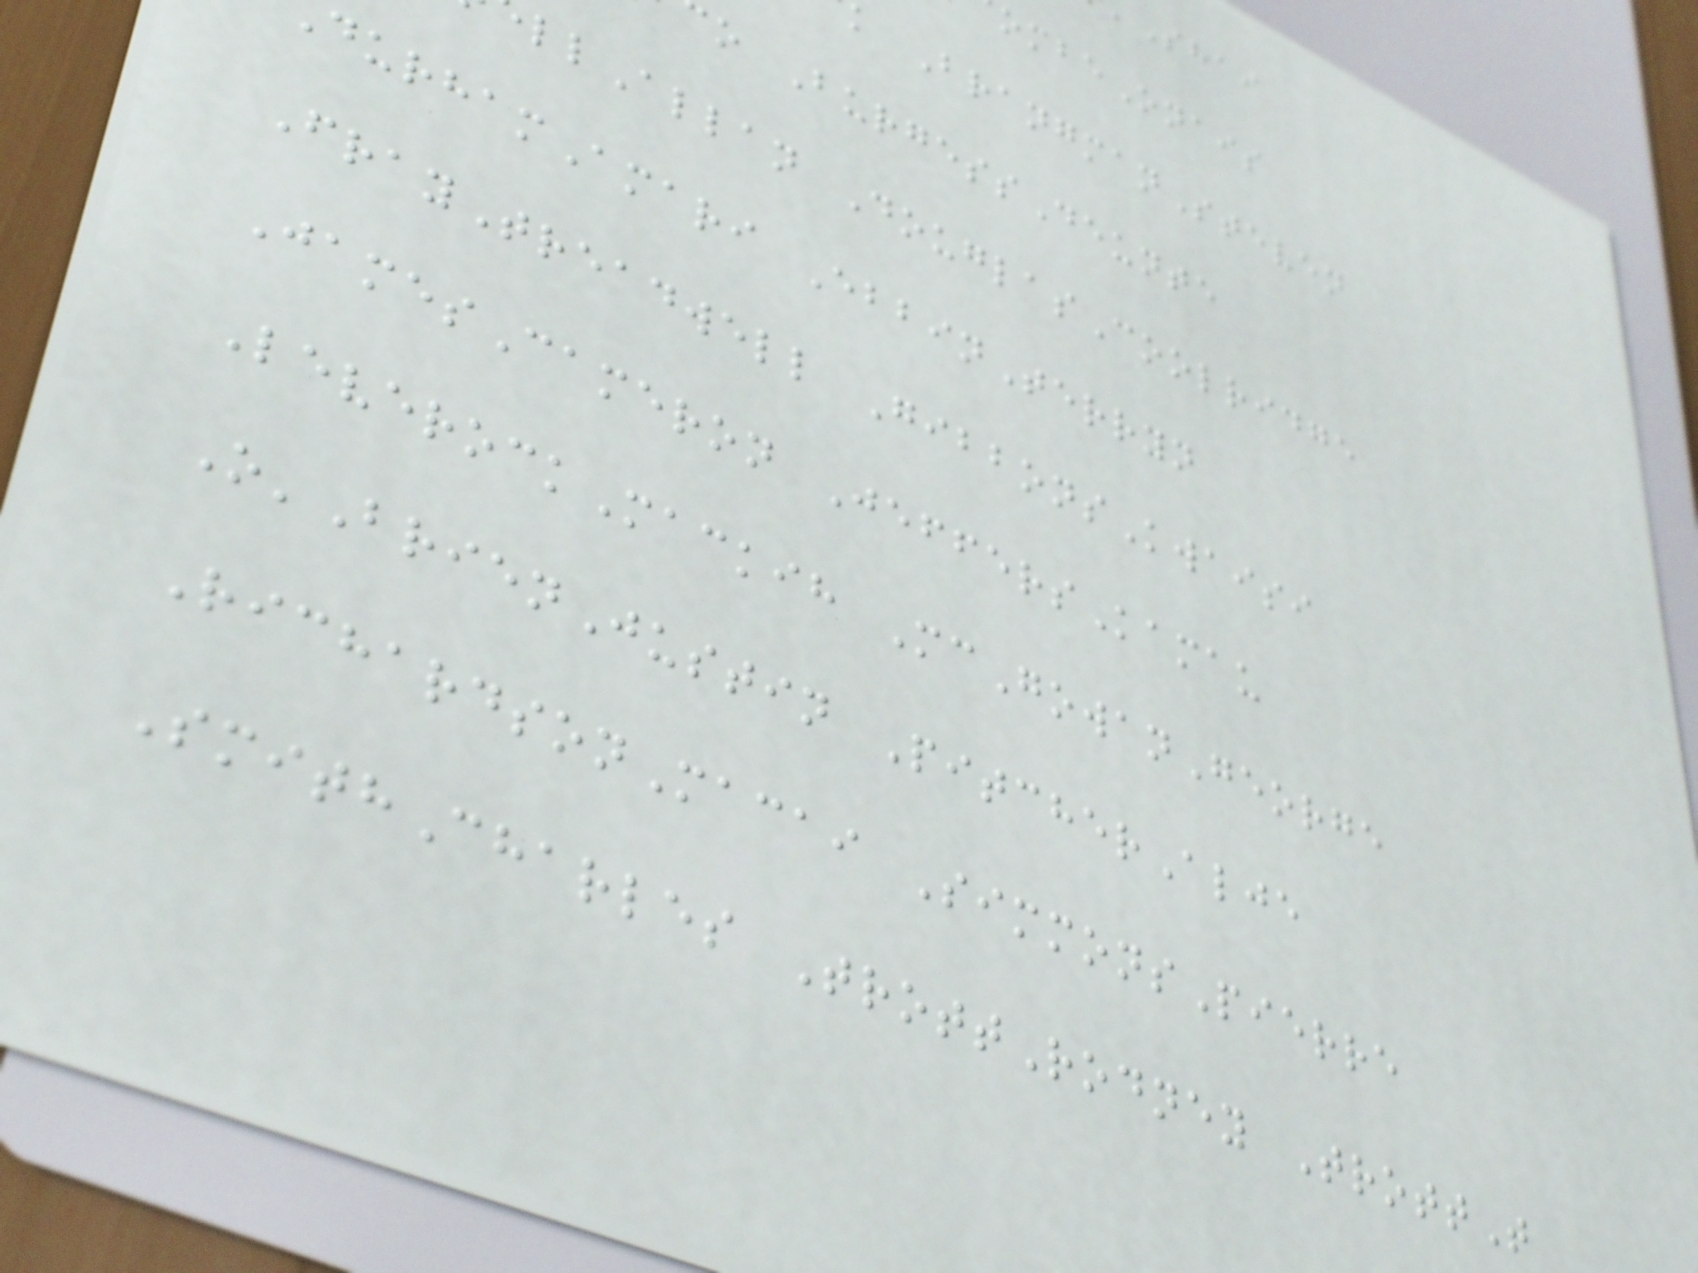ombeOnais
k BrangmanSteven
o BurgessDeunte
llAllan DouglasCoolridge
urhamAmari EbbinTerryn
FrayTreadwell GibbonsKwaisi
JamesCameron JeffersKamau
LeverockMackih McGowanGeorge
O'BrienJustin PitcherAlje
RichardsonMacai SimmonsPierre
SmithCharles TrottRodney TrottT
